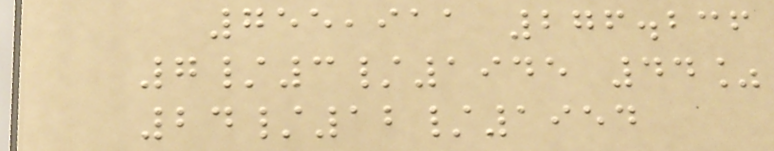755,911 276.236
7/3/1945 44%
24/12/1954
